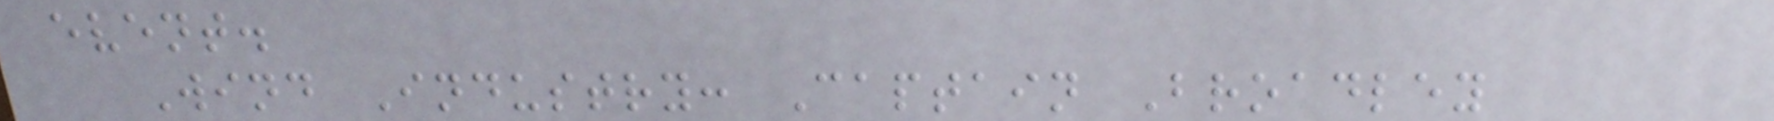event.
Wind Industry: Captain Broadley
